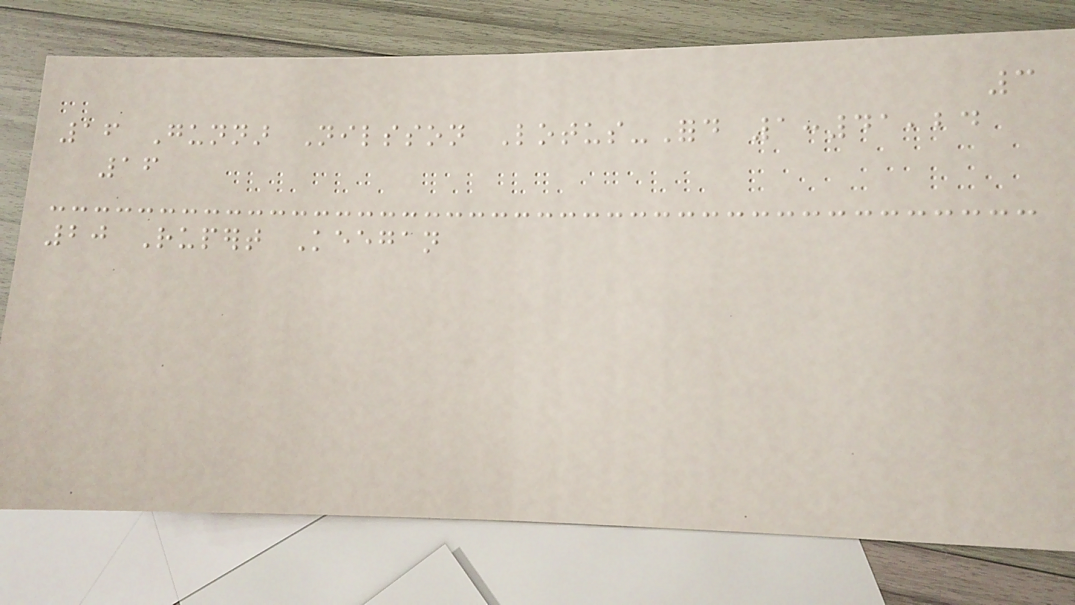3
16 Gunnar Nilsson Lotus-Ford 1:41,24
16
20 Rupert Keegan
